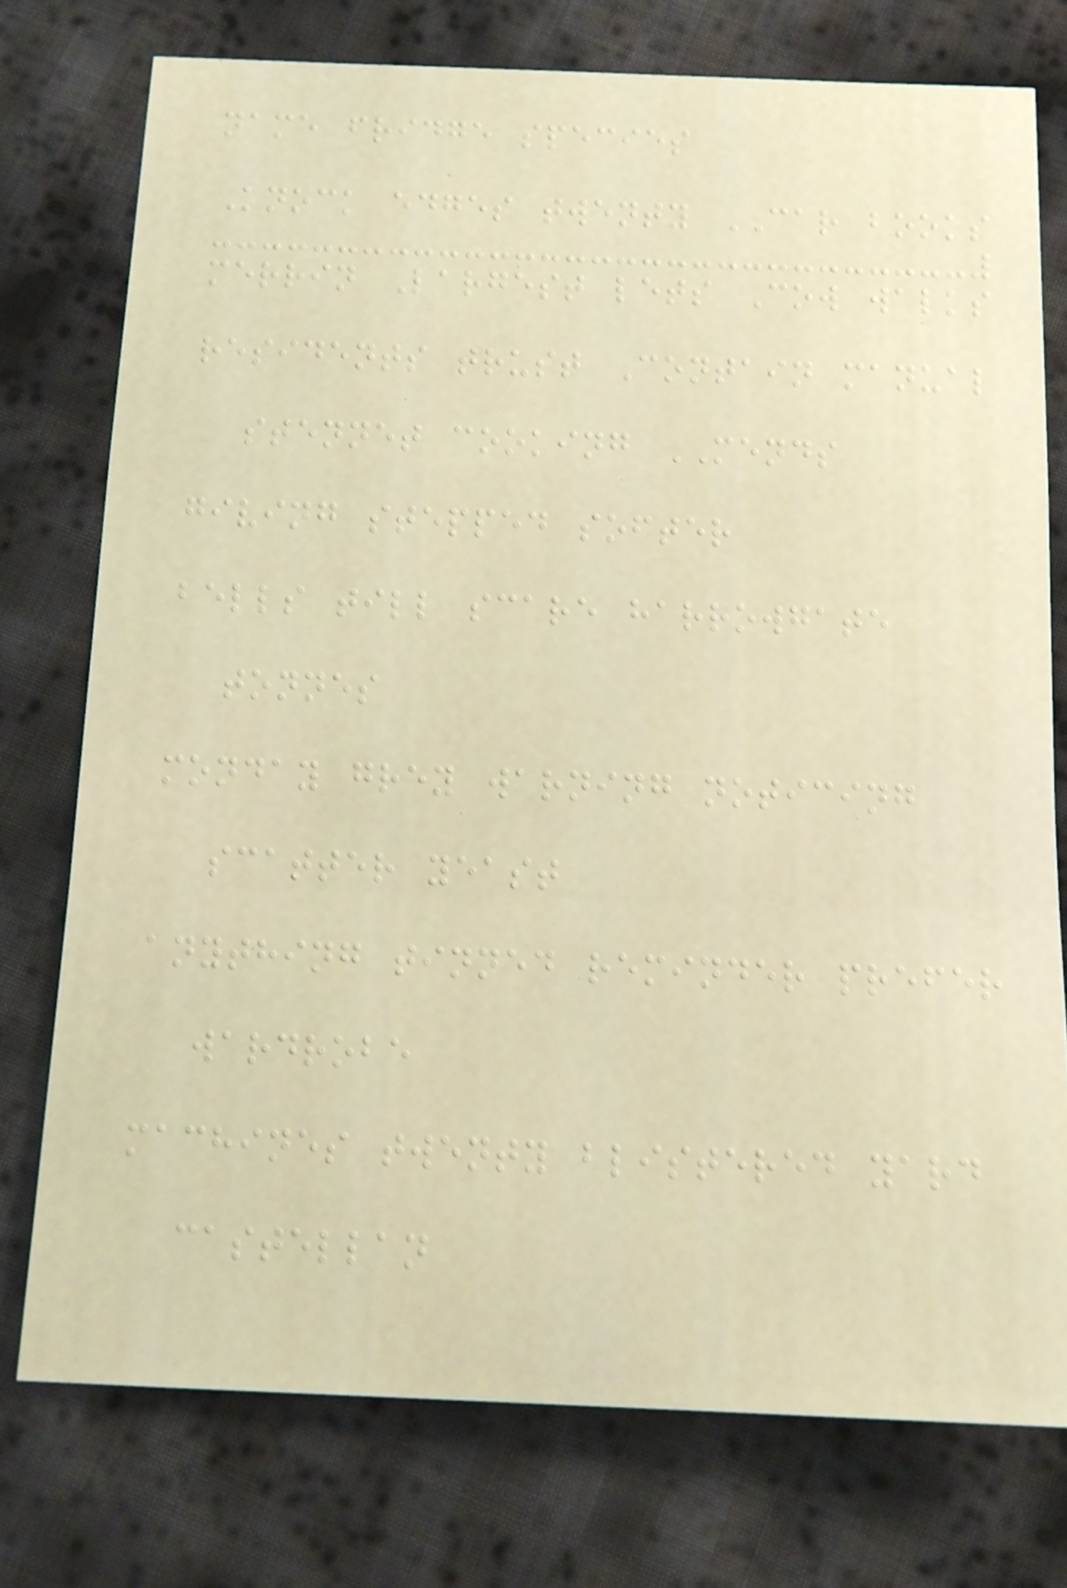name fridge species
Knock edges twenty CAR books
merrin Largest lets Cow walks
residents trust Contain manual
stennet cooking MENDS
giving stepped softer
bells till scare harrowgate
tonnes
monday grey warning noticing
scatter yeast
anything tinned reminder prefer
wardrobe
machines twenty blistered yard
castellan
